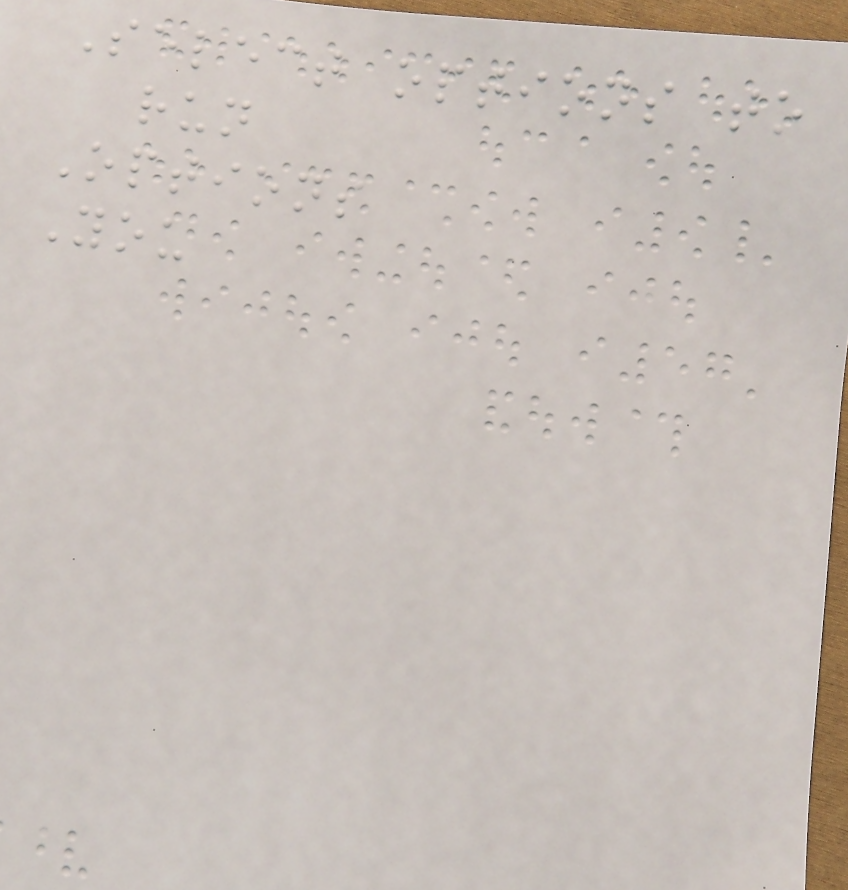Select options to
run
Options
You
